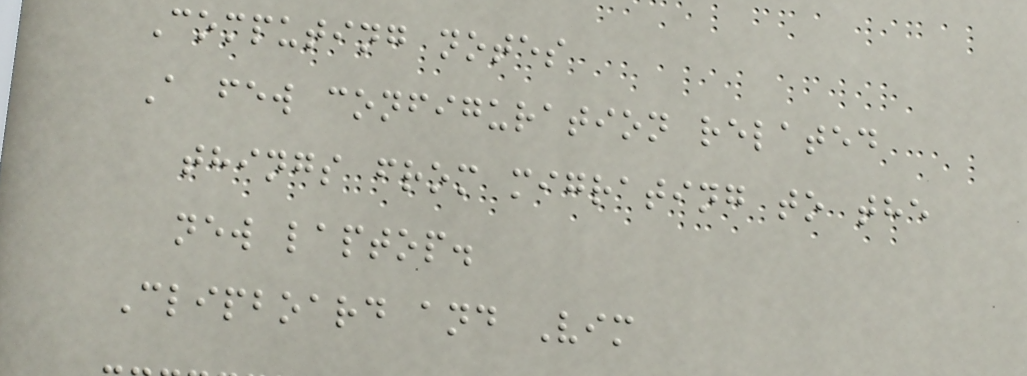Computing notes
A few configuration related
things from migrating to the
new laptop.
Clipboard and Vim
